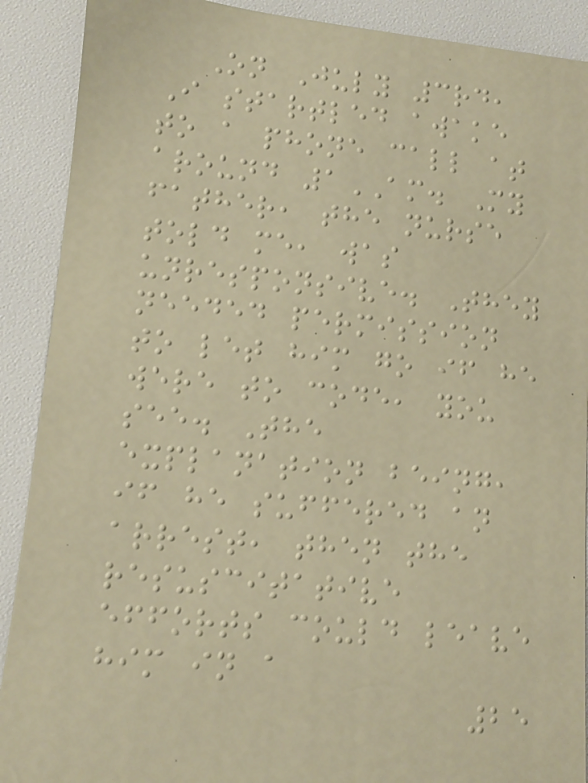On July 3rd,
I startled awake
to a phone call at
around 1AM. My
father, the nurse
told me, was
unresponsive. They
needed permission
to let him go if he
were to code, you
see. The
explanation being,
if he suffered an
arrest, then the
resuscitative
efforts could leave
him in a
25
